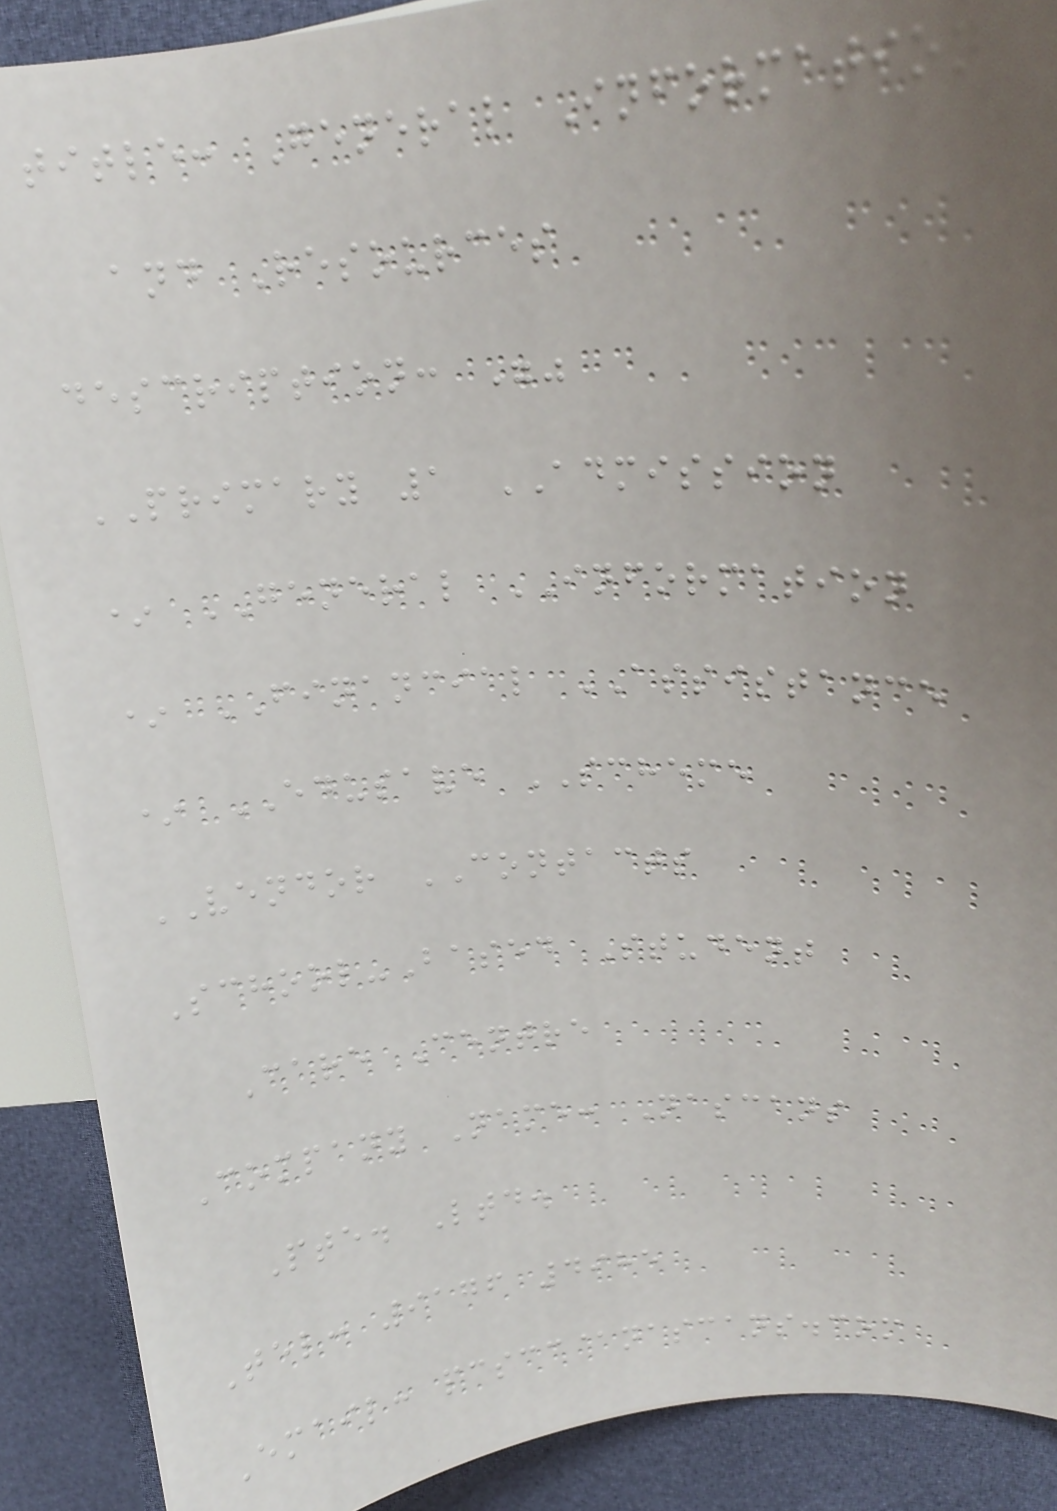title: General Information
and Resources
description: ""
PRIMARY 1 ADMISSION
* GENERAL INFORMATION
* FINANCIAL ASSISTANCE
* EDUSAVE SCHEME
VENDOR CONTACTS
School-Based Student
Care Centre
Company Name: Nascans
Pte. Ltd.
Tel: 9176 4985
Email: pcscc@nascans.com
